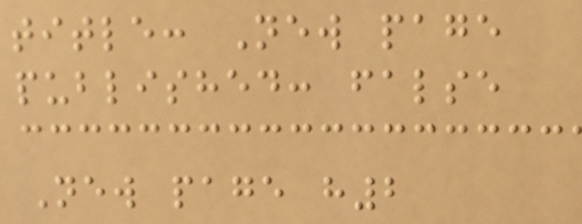title: New page
published: false
New page h2
